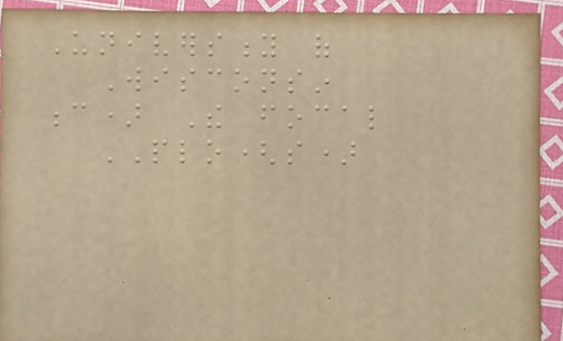University of
Wisconsin
c) The focal
PLO(s)
